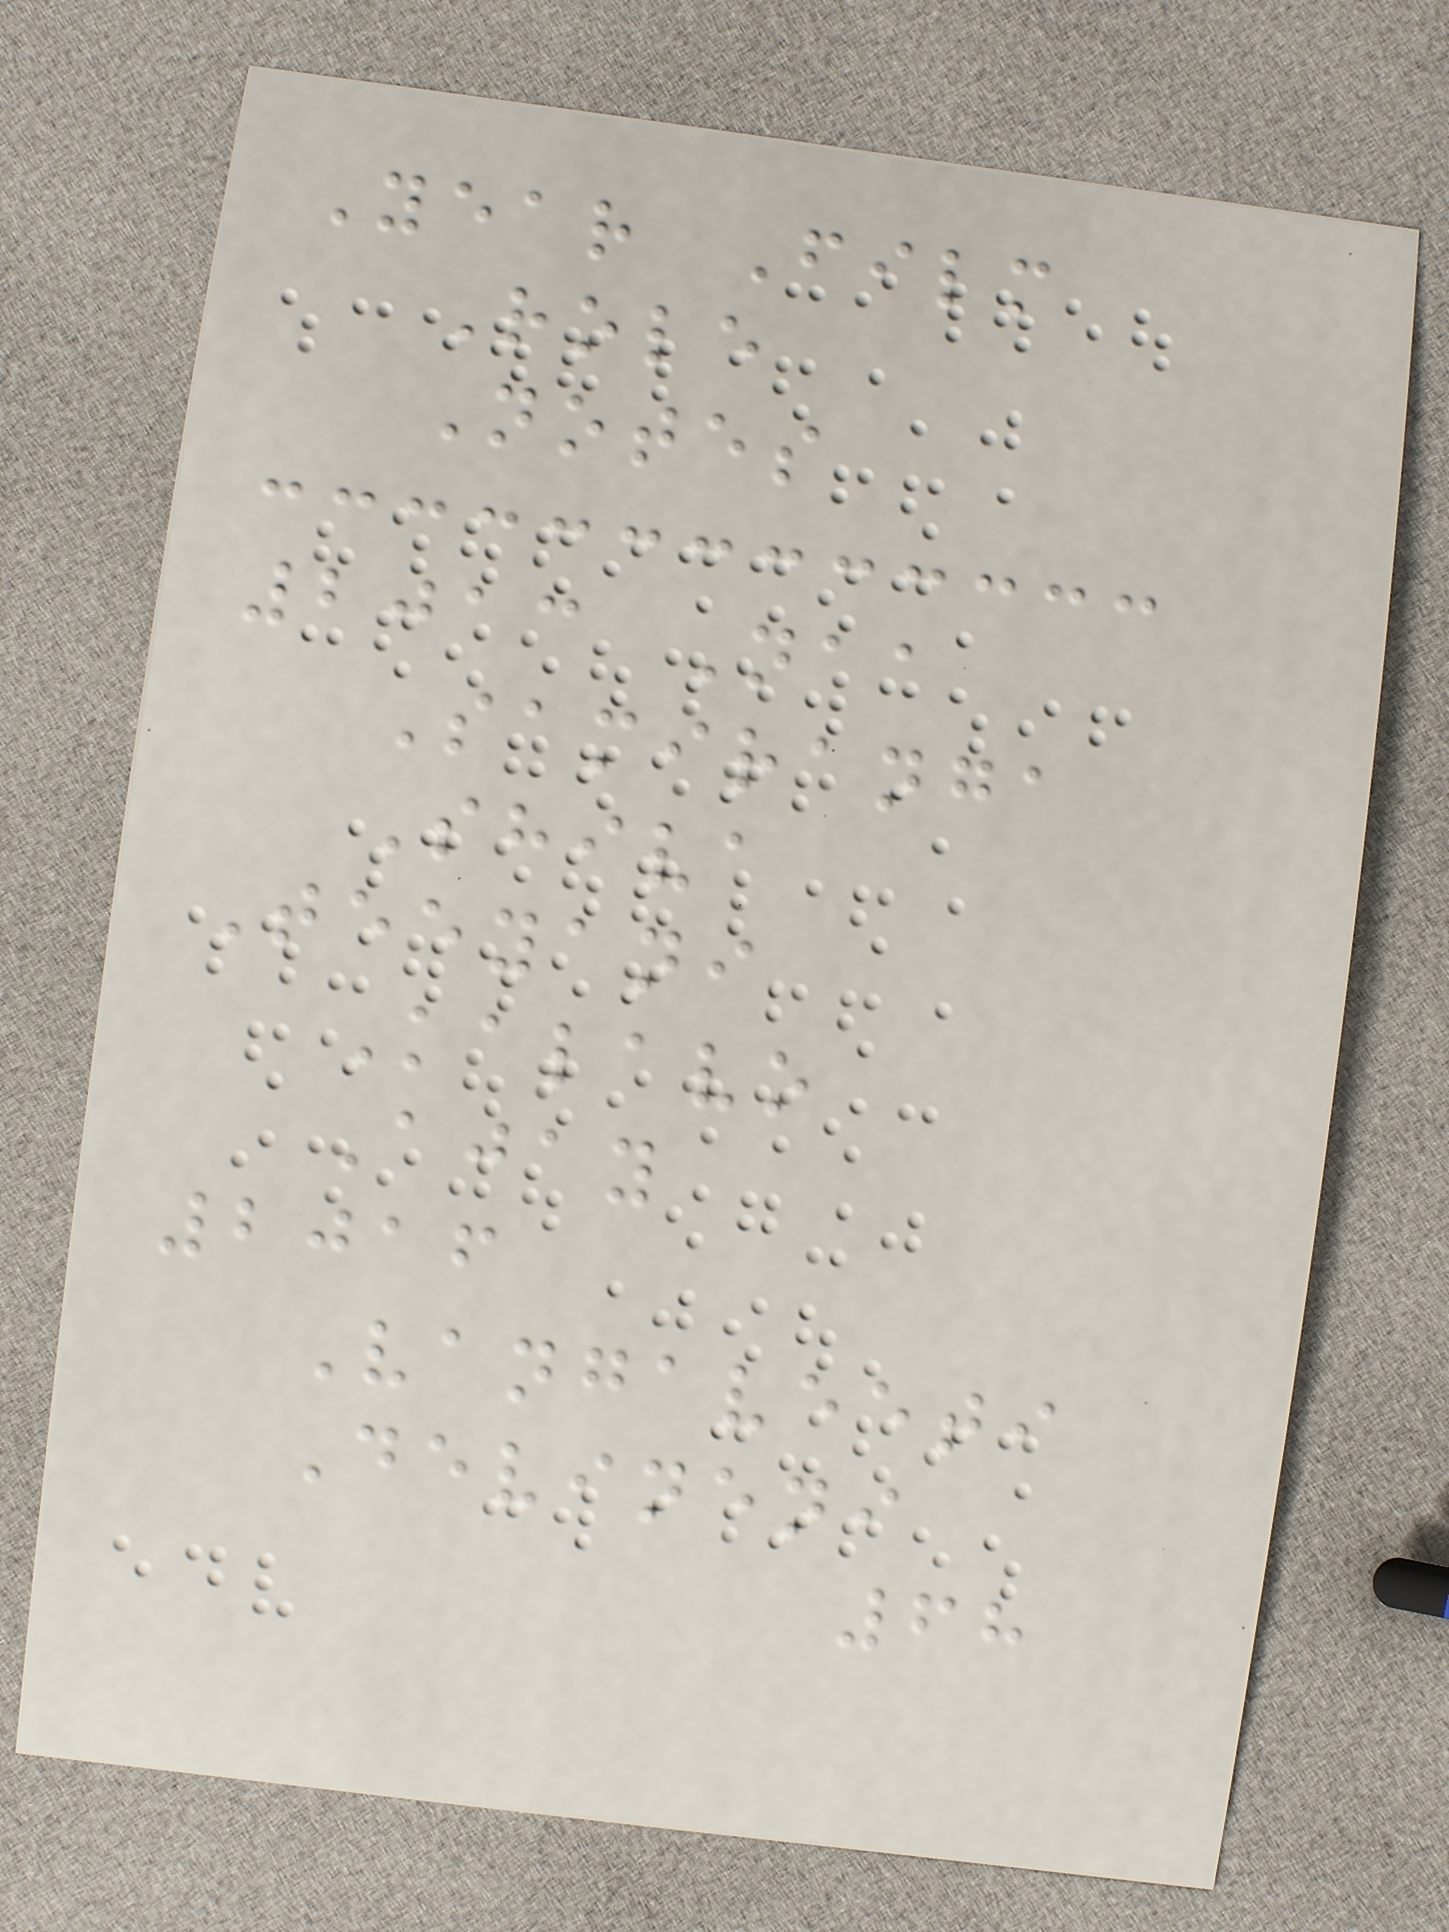Year Film
Role
Notes
2013 Naa
Samiranga
Shiva
Teeyani
Kalavo
Ajay
2016
Vangaveeti
Devineni
68
